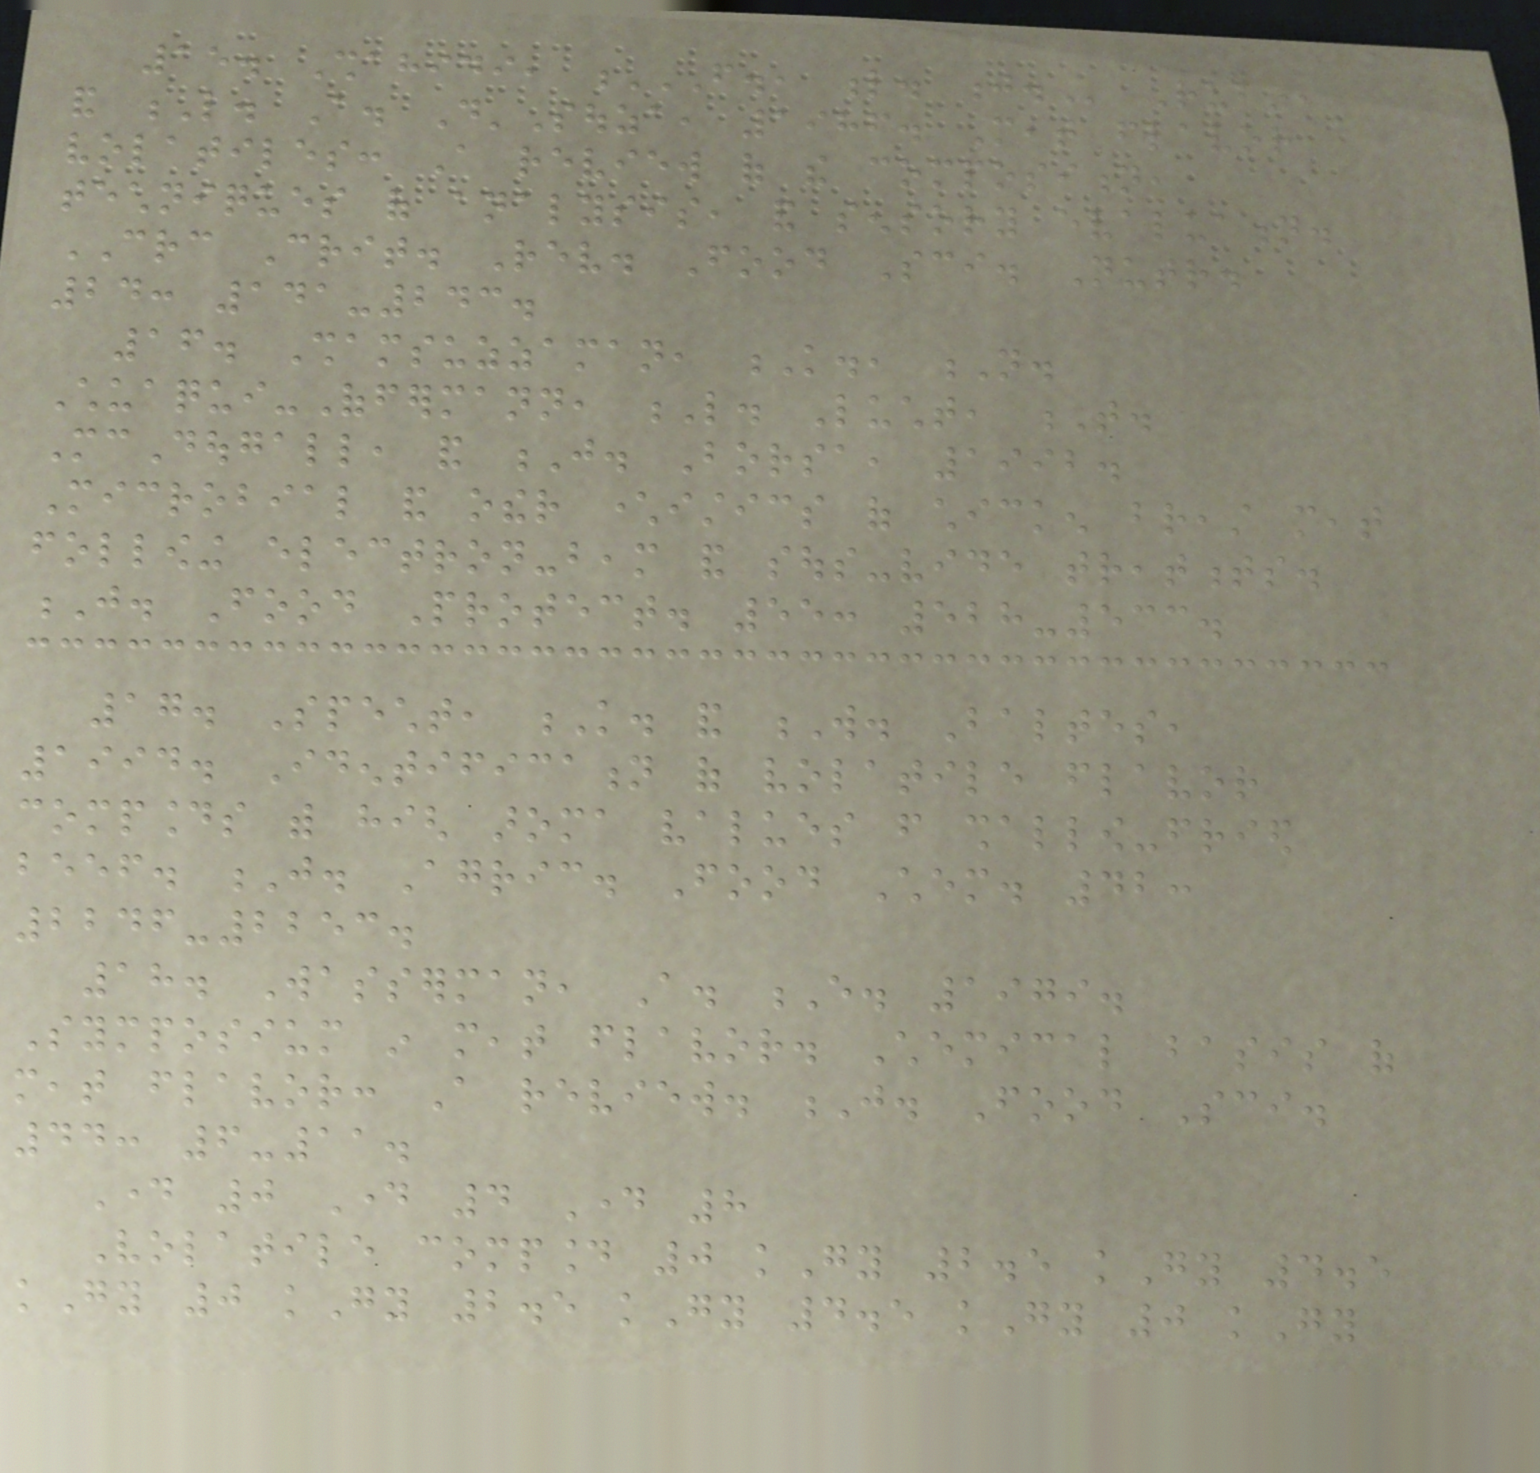15. Shahidi, F., L. J. Rubin,
and L. A. D'Souza, 1986. Meat flavor
volatiles: A review of the composition,
techniques of analysis, and sensory evaluation.
CRC Crit. Rev. Food Sci. Nutr.
24: 141-243.
16. Shamsuzzaman, K., N.
Chuaqui-Offermann, L. Lucht, T.
McDougall, and J. Borsa, 1992.
Microbial and other characteristics of chicken breast meat
following electron-beam and sous-vide treatments.
J. Food Protect. 55: 528-533.
17. Specht, K. and W. Baltes,
1994. Identification of volatile flavor
compounds with high aroma values from shallow-fried
beef. J. Agric. Food Chem. 42:
2246-2253.
18. Wasserman, A. E. 1979.
Symposium in meat flavor. Chemical basis of
meat flavor: A review. J. Food Sci.
44: 6-11.
Day 0 Day 4 Day 8
Volatile compound 0 kGy 2.5 kGy 4.5
kGy 0 kGy 2.5 kGy 4.5 kGy 0 kGy
